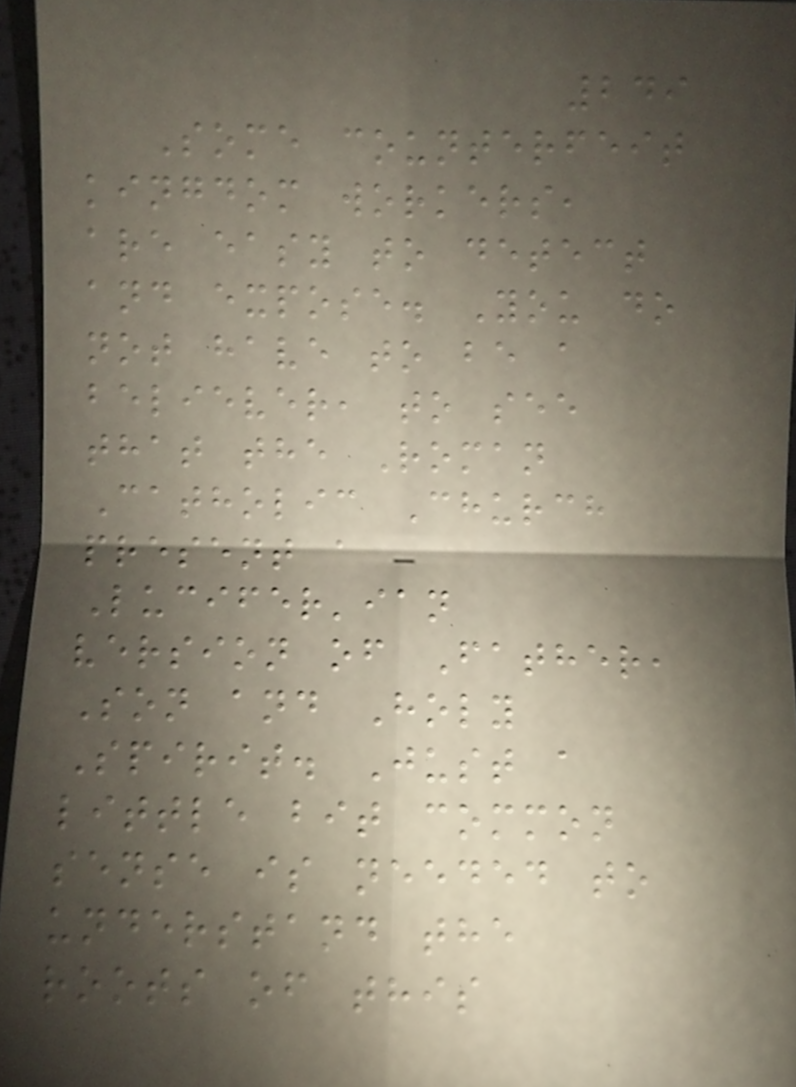249
Some counterfeit
kingdom workers,
are easy to detect
and expose. You do
not have to be a
believer, to see
that the Roman
Catholic Church
present a
Lucifer'ian
version of Father,
Son and Holy
Spirit. Just a
little bit common
sense is needed to
understand the
roots of this
